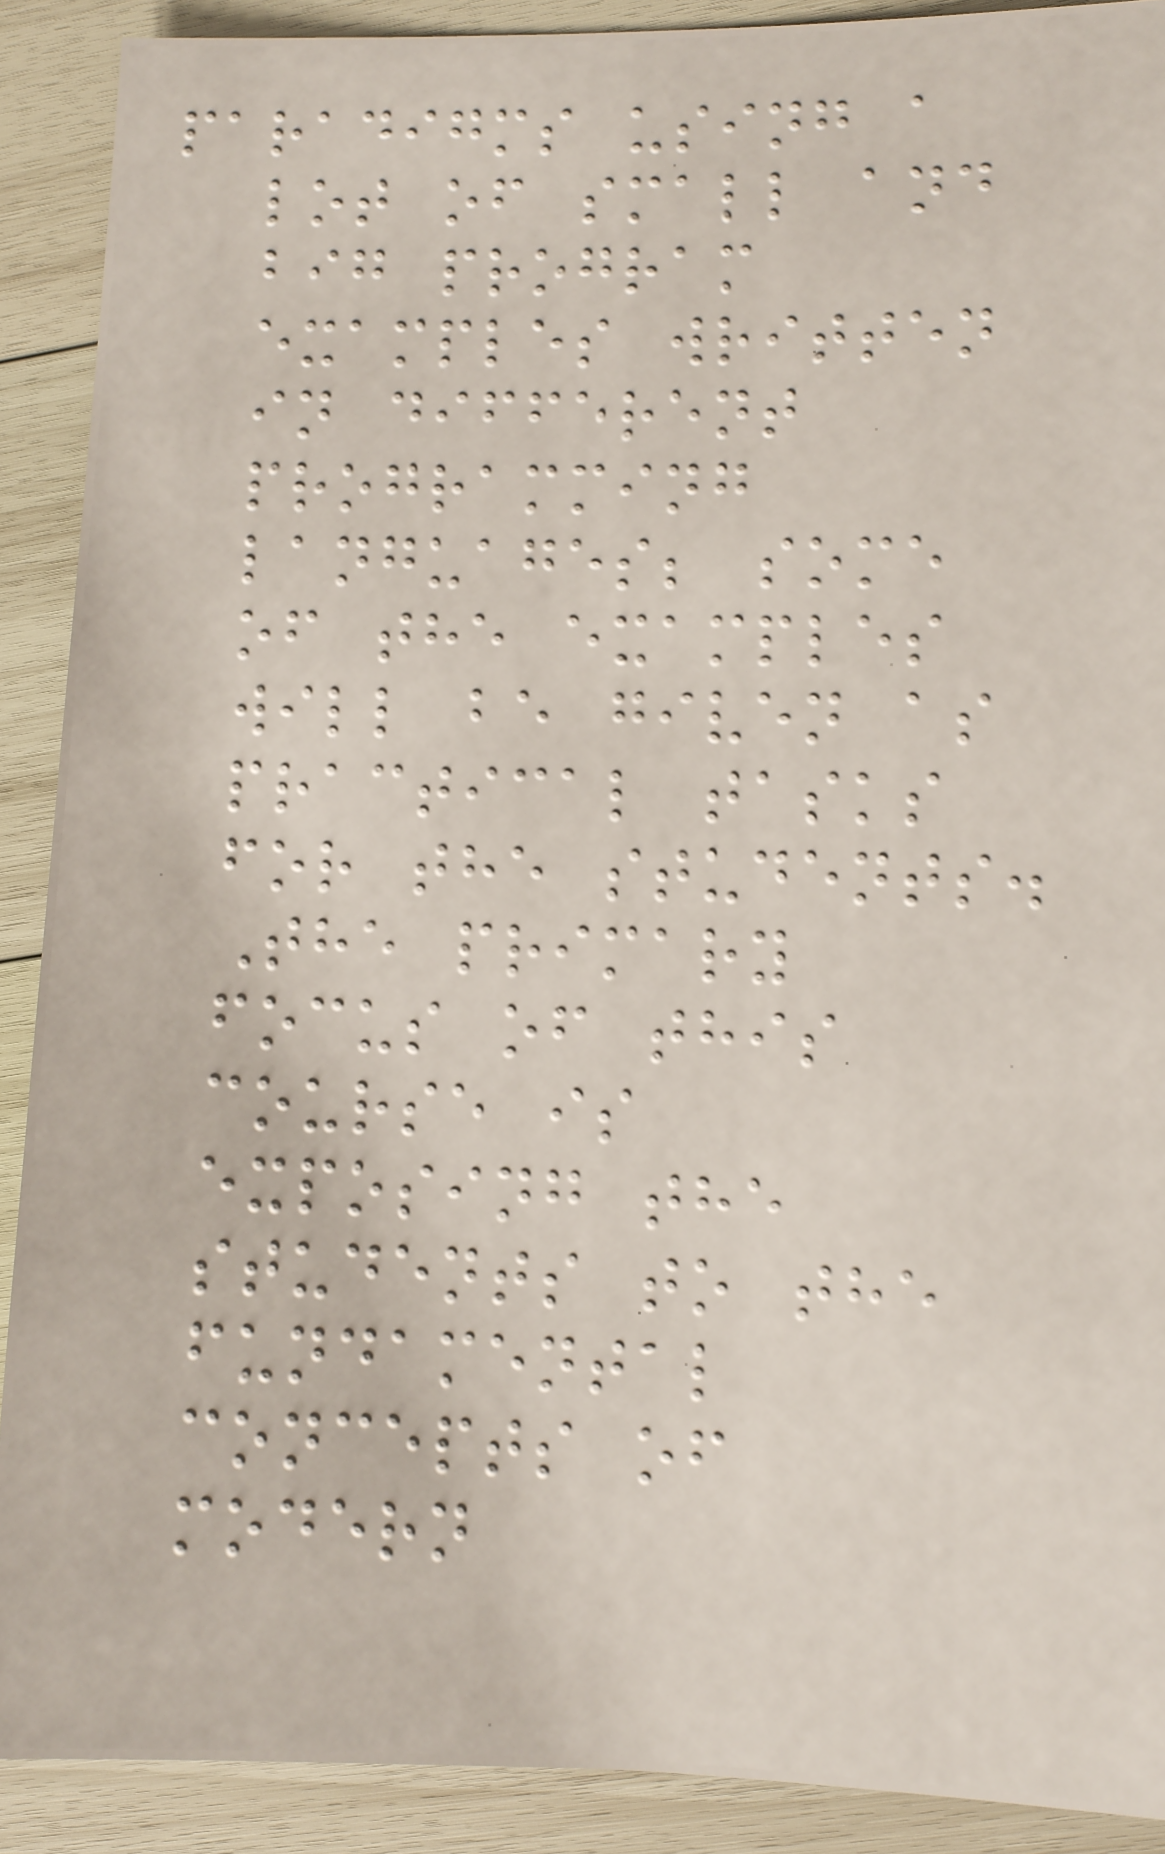paradigms using a
lot of small and
big program
examples written
in different
programming
languages; some
of the examples
will be given as
practical tasks
for the students.
The primary
focus of this
course is
exposing the
students to the
fundamental
concepts of
modern
